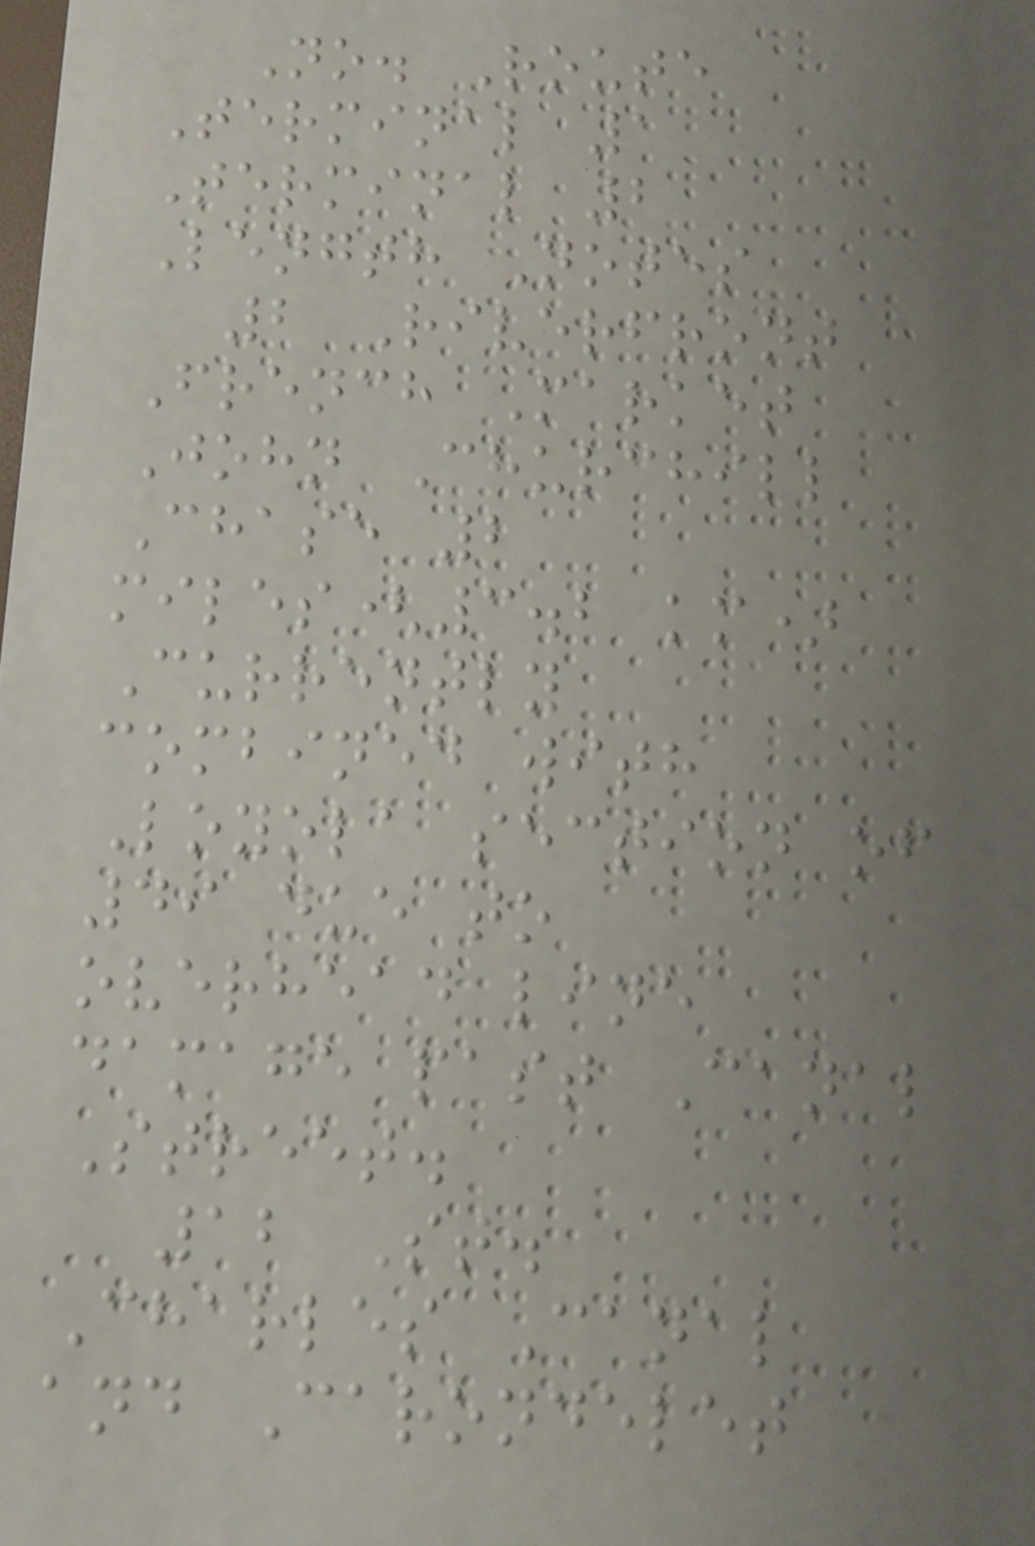No. Route
Terminal 1
Terminal 2
Length Notes
2 Riverfront
French Market
John Churchill
Chase 2
miles(3.2 km)
Currently
combined with
Loyola section of
49 due to
overhead line
damage past Canal
Street.
12 St.
Charles Canal
and Carondelet
